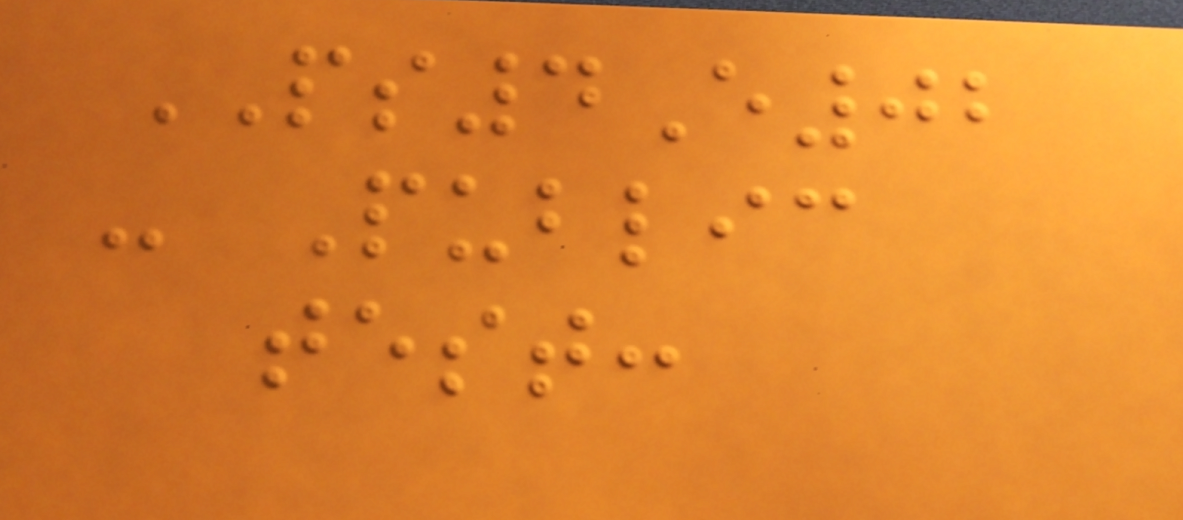PS4E02
- Public
test:
